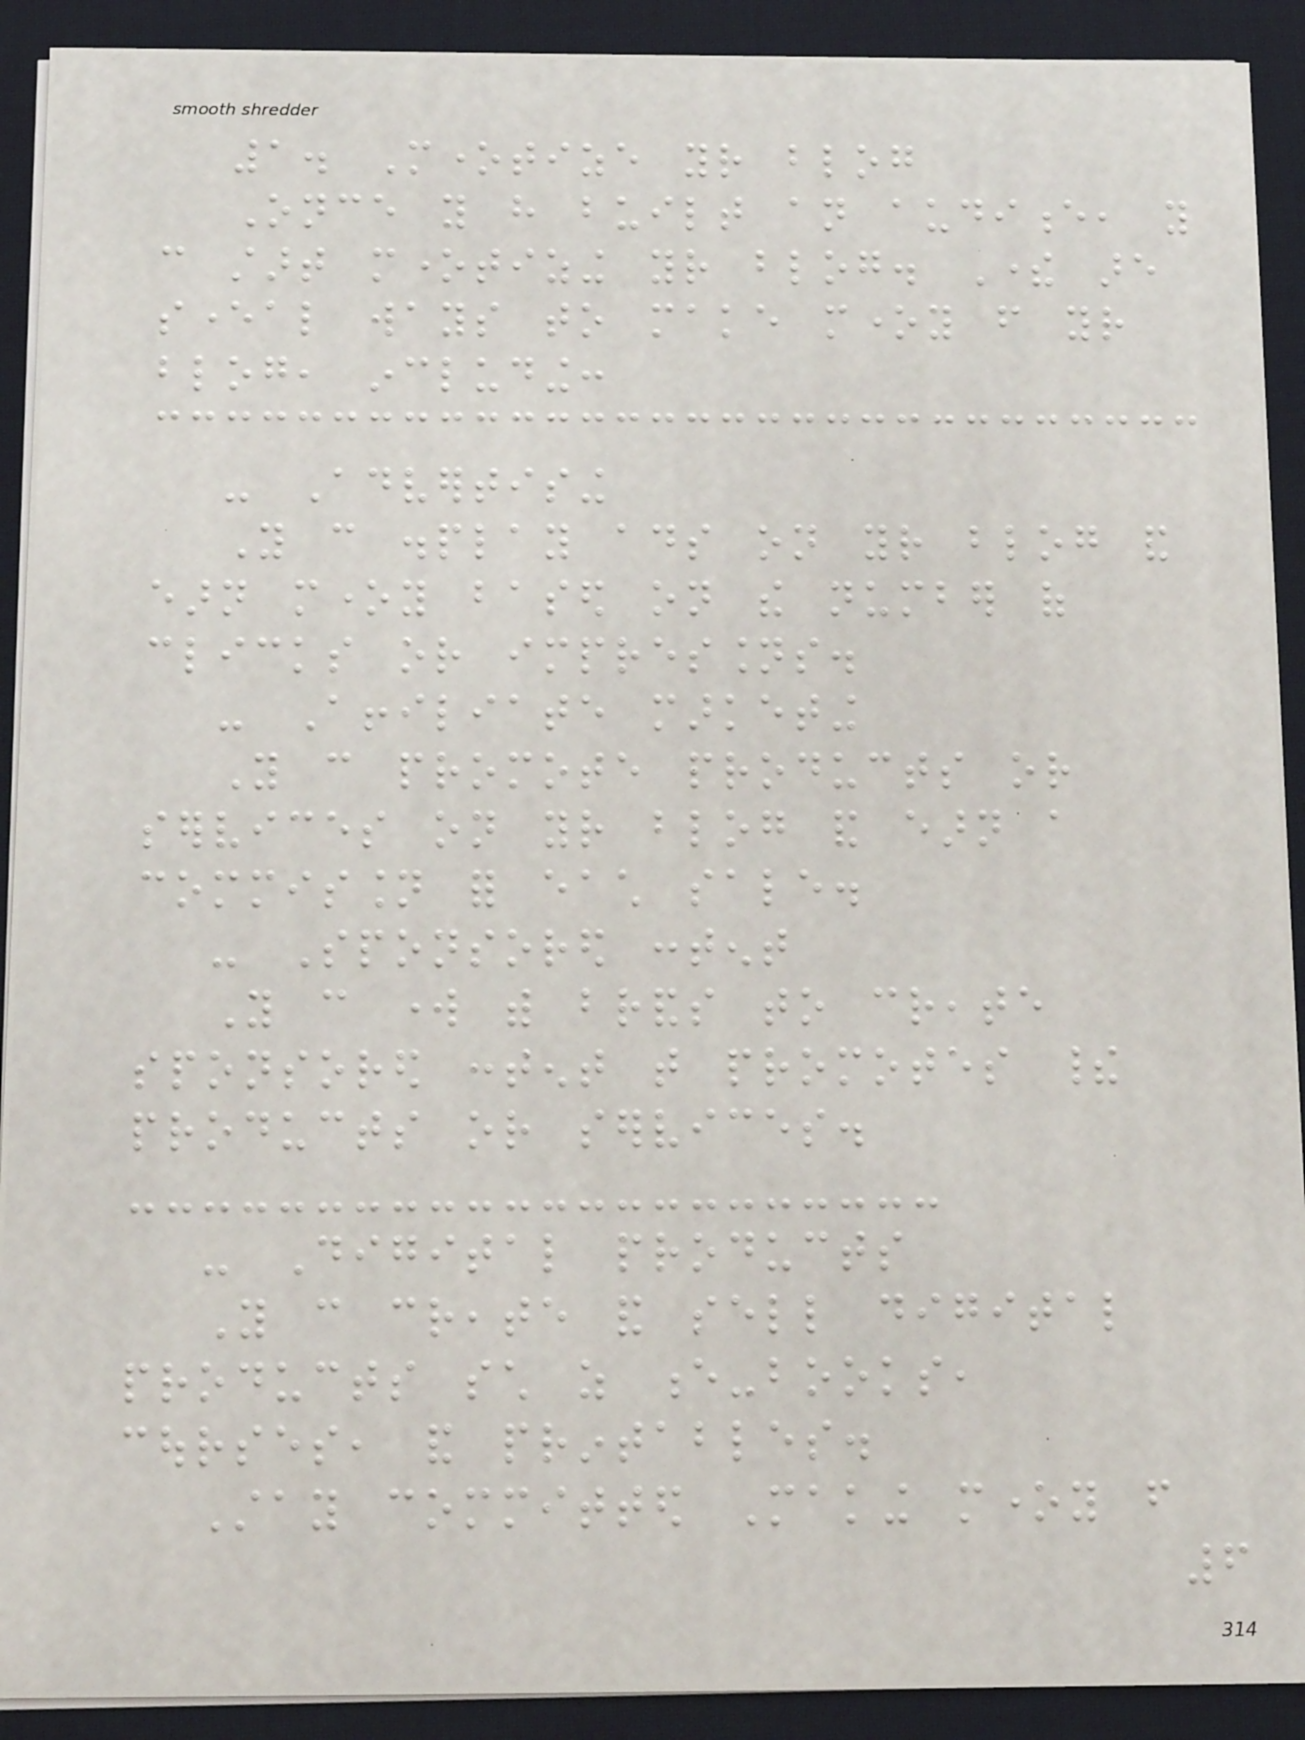1. Monetize your blog
Once you have built an audience, you
can start monetizing your blog. There are
several ways to make money from your
blog, including:
- Advertising
You can display ads on your blog and
earn money based on the number of
clicks or impressions.
- Affiliate marketing
You can promote products or
services on your blog and earn a
commission for each sale.
- Sponsored content
You can work with brands to create
sponsored content that promotes their
products or services.
- Digital products
You can create and sell digital
products such as e-books,
courses, and printables.
Stay committed Making money from
6
